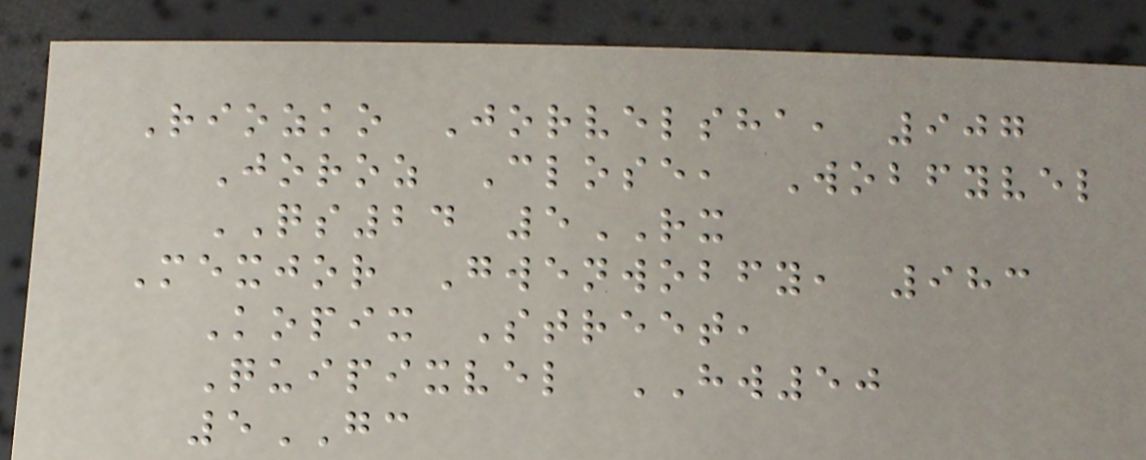Riozko Jorvelsha, 907
Joroz Close, Wobfyvel
QS24 5RX
Mexjor Gwenwobfy, 983
Kopix Street,
Quipixvel HW50
5GC
